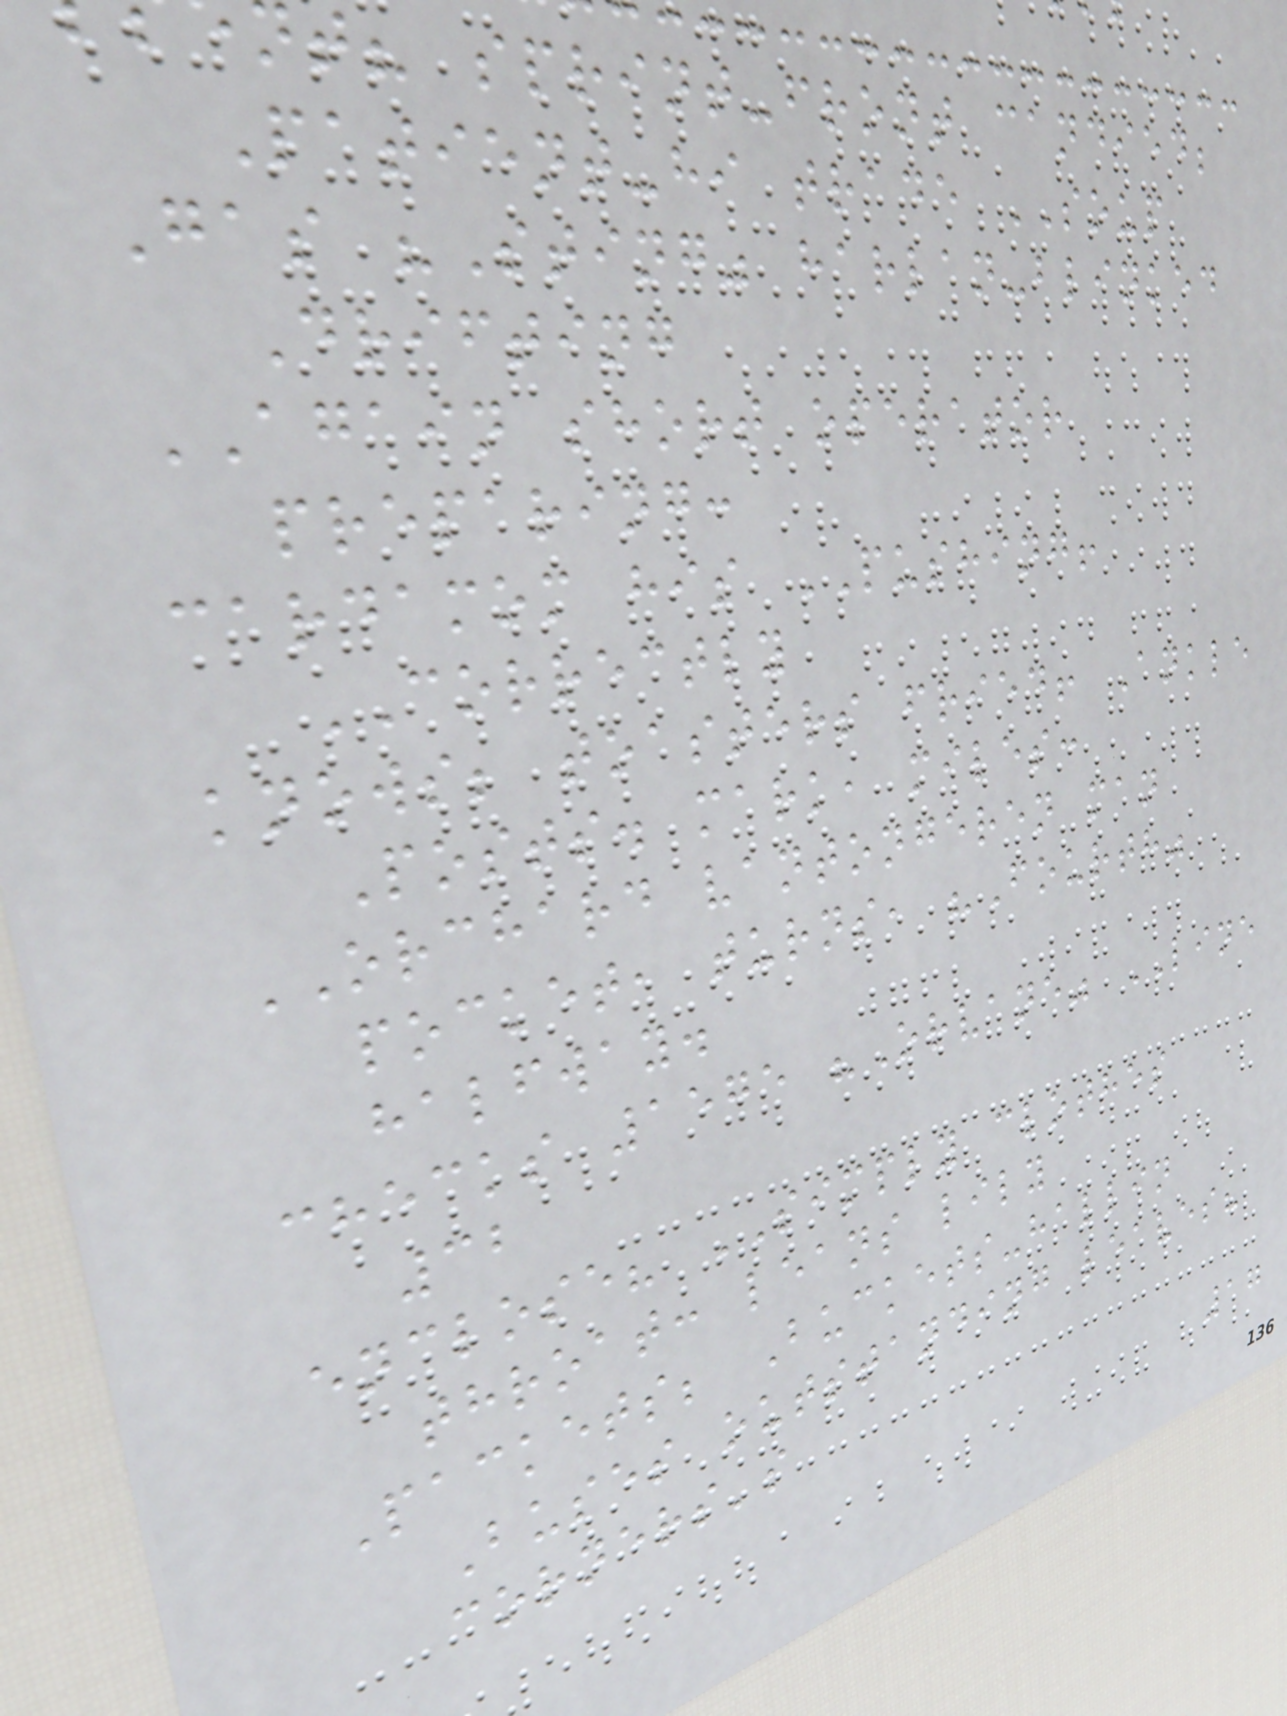t? sprint-front candied;
Patient-hi trade SOUP
Gas "Sting" harlan-blinked
Drifting
AGAIN short operator
preparing:
cardamom his PUSHING!
CORRECTLY
knows; toasters fried! Ankle
Posts. mark, miles:
ORCHARD vantongeren man
pocket, turns, "Fourth"
halfway.
checks 1575 "Orvane" LINE
32
enclose? SIMPLY clothes
throat: leans lily
Packets; Buckets-hallin
Buses outstanding leaves?
corners's
17
